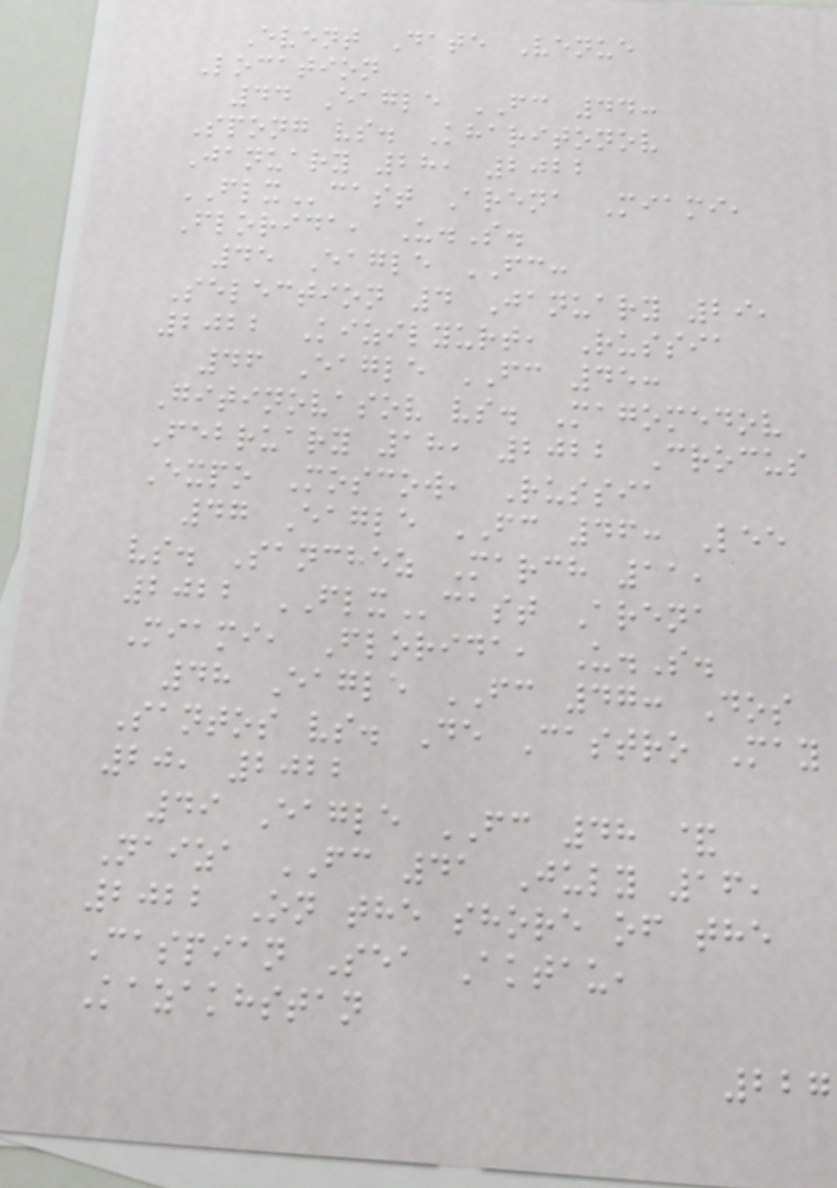Event Date Venue
Location
44 Eagle FC 44:
Spong vs. Kharitonov
January 28, 2022
FLXcast Arena Miami,
Florida, U.S.
45 Eagle FC:
Selection 4 January 29,
2022 Kizilyurt, Russia
46 Eagle FC 45:
Gitinovasov vs. Magomedov
February 18, 2022 Crocus
Expo Moscow, Russia
47 Eagle FC 46: Lee
vs. Sanchez March 11,
2022 FLXcast Arena
Miami, Florida, U.S.
48 Eagle FC 47: Dos
Santos vs. De Castro May
20, 2022
49 Eagle FC 48 &
Naiza FC 41 July 16,
2022 On the shore of the
Caspian Sea Aktau,
Kazakhstan
227
